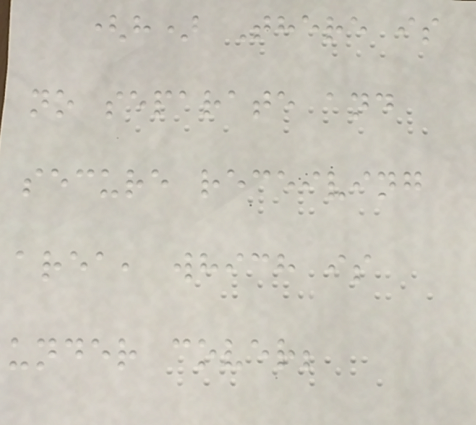(h) There is
no separate and
secure receiving
area, which is
under cover;
